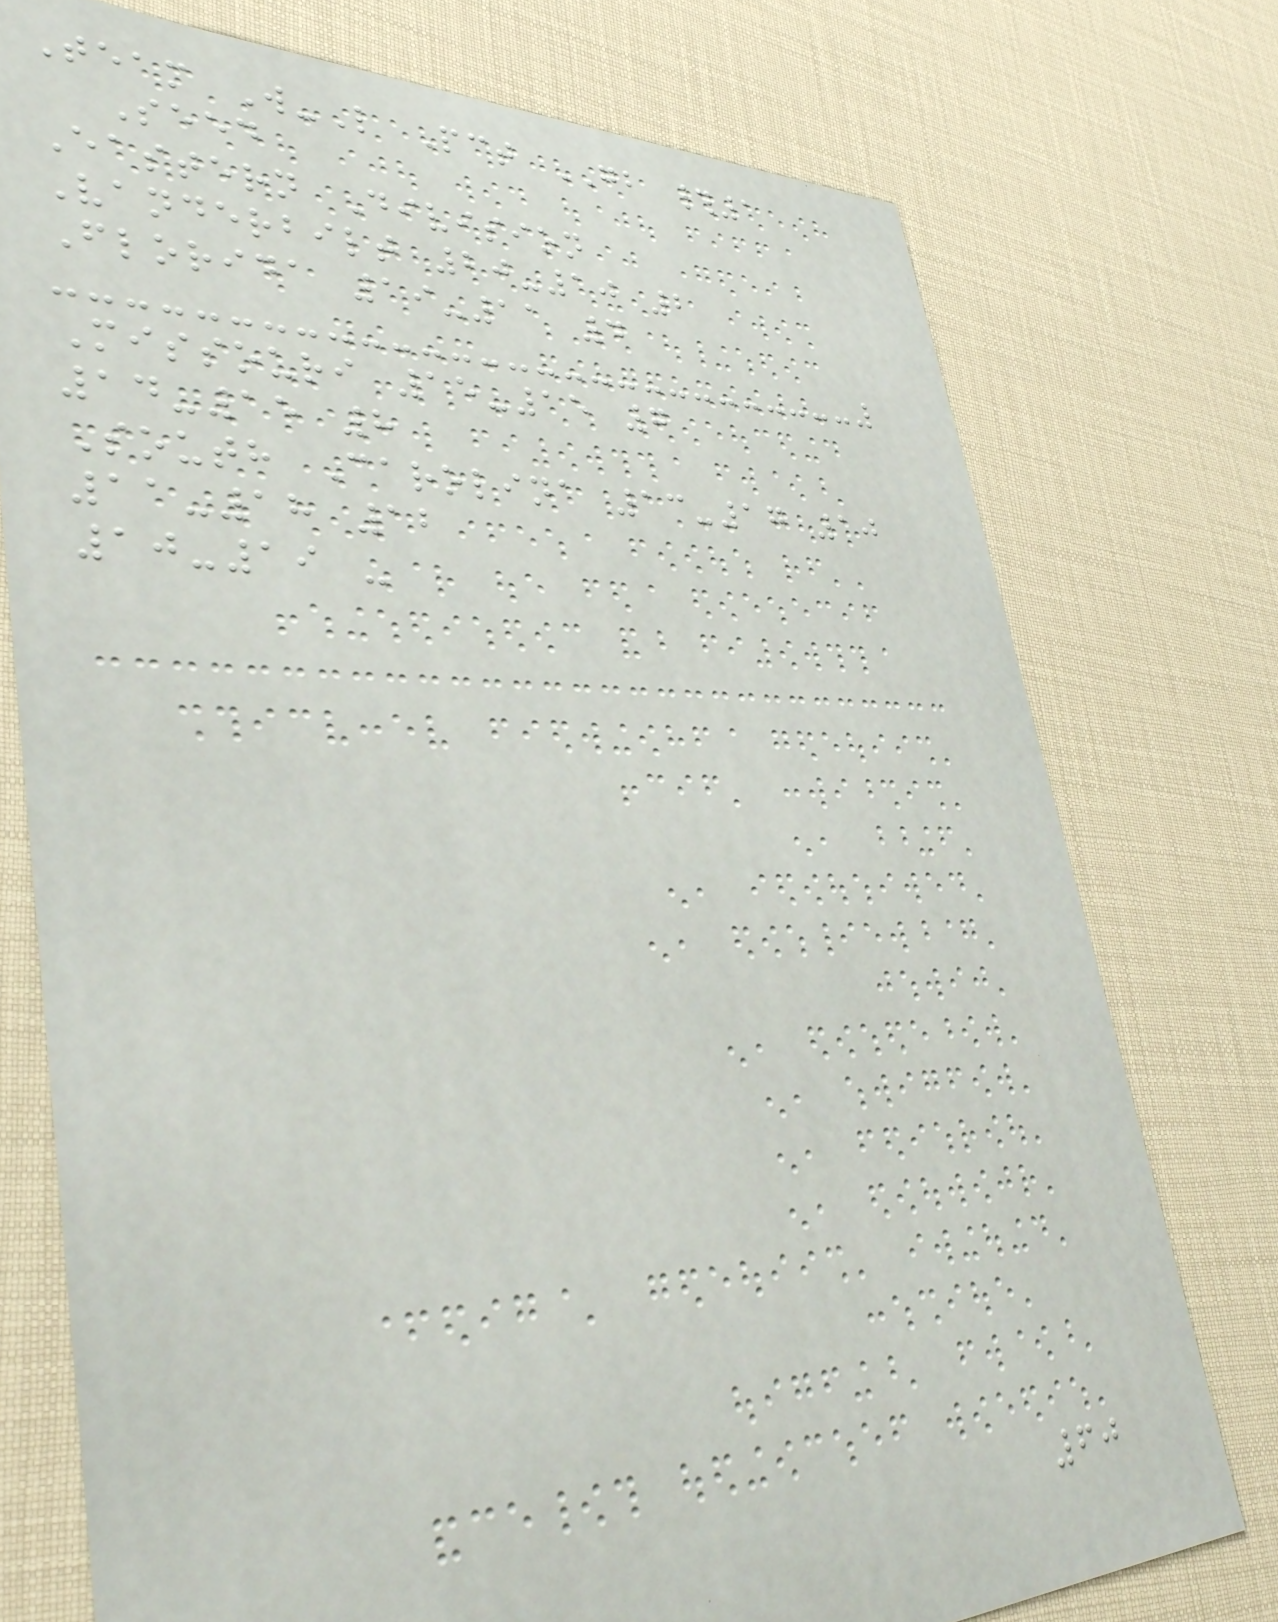Team W-L Pct GB #1
Seed
Eastern Division
Vanderbilt 20-10 2
Florida 19-11 4
Missouri 15-15 7
14-15 8
South Carolina 13-17 10
11-18 12
10-19 -
60
